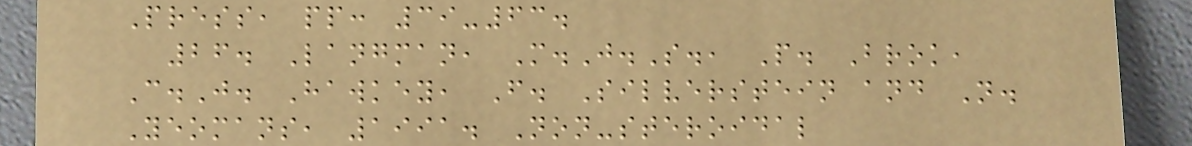Press, pp: 39-63.
26. Langman, M.J.S., P. Brok,
C.J. Hawkey, F. Silverstein and N.
Yeomans, 1991. Non-steroidal
